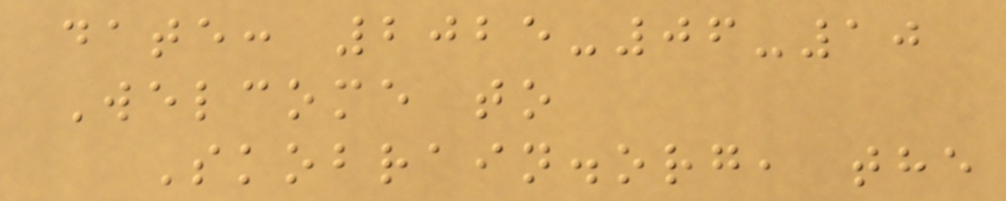date: 2025-06-10
Welcome to
Skobrain.org, the
